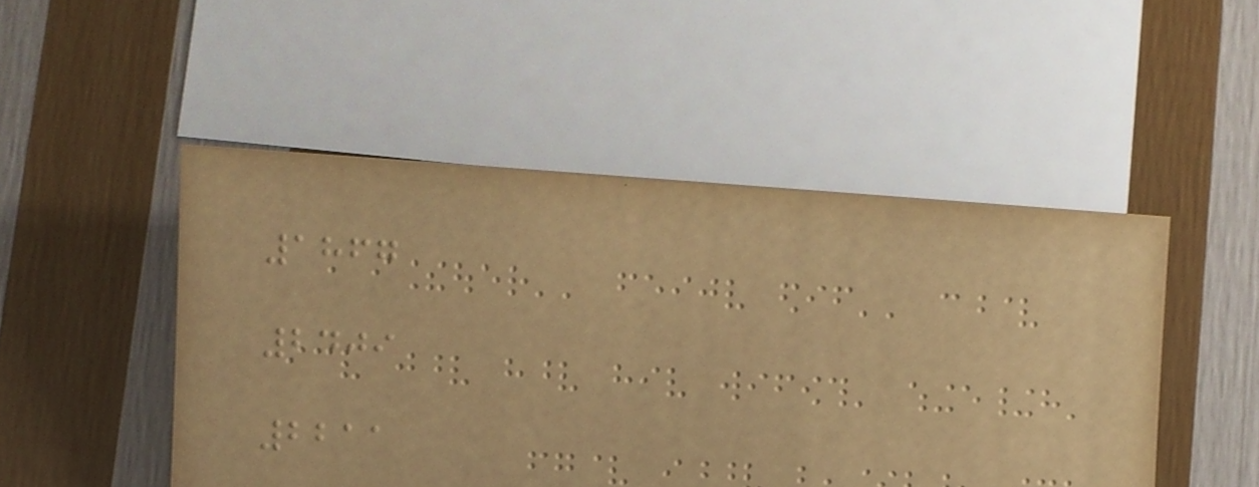1867
2409
2211
